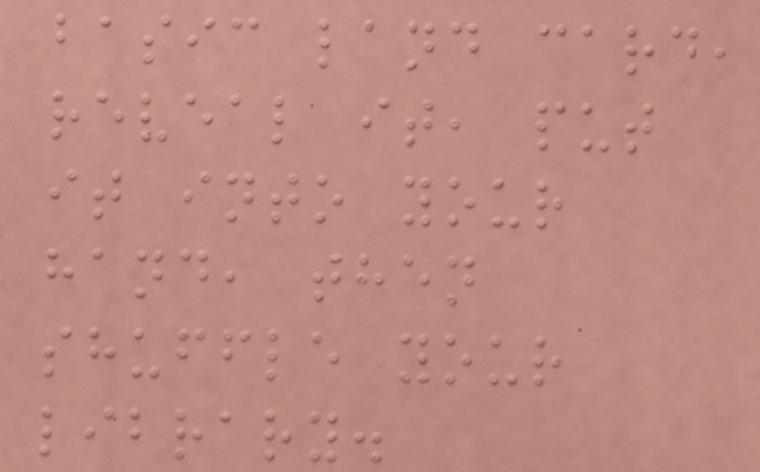basic land card,
reveal it, put
it into your
hand, then
shuffle your
library.
